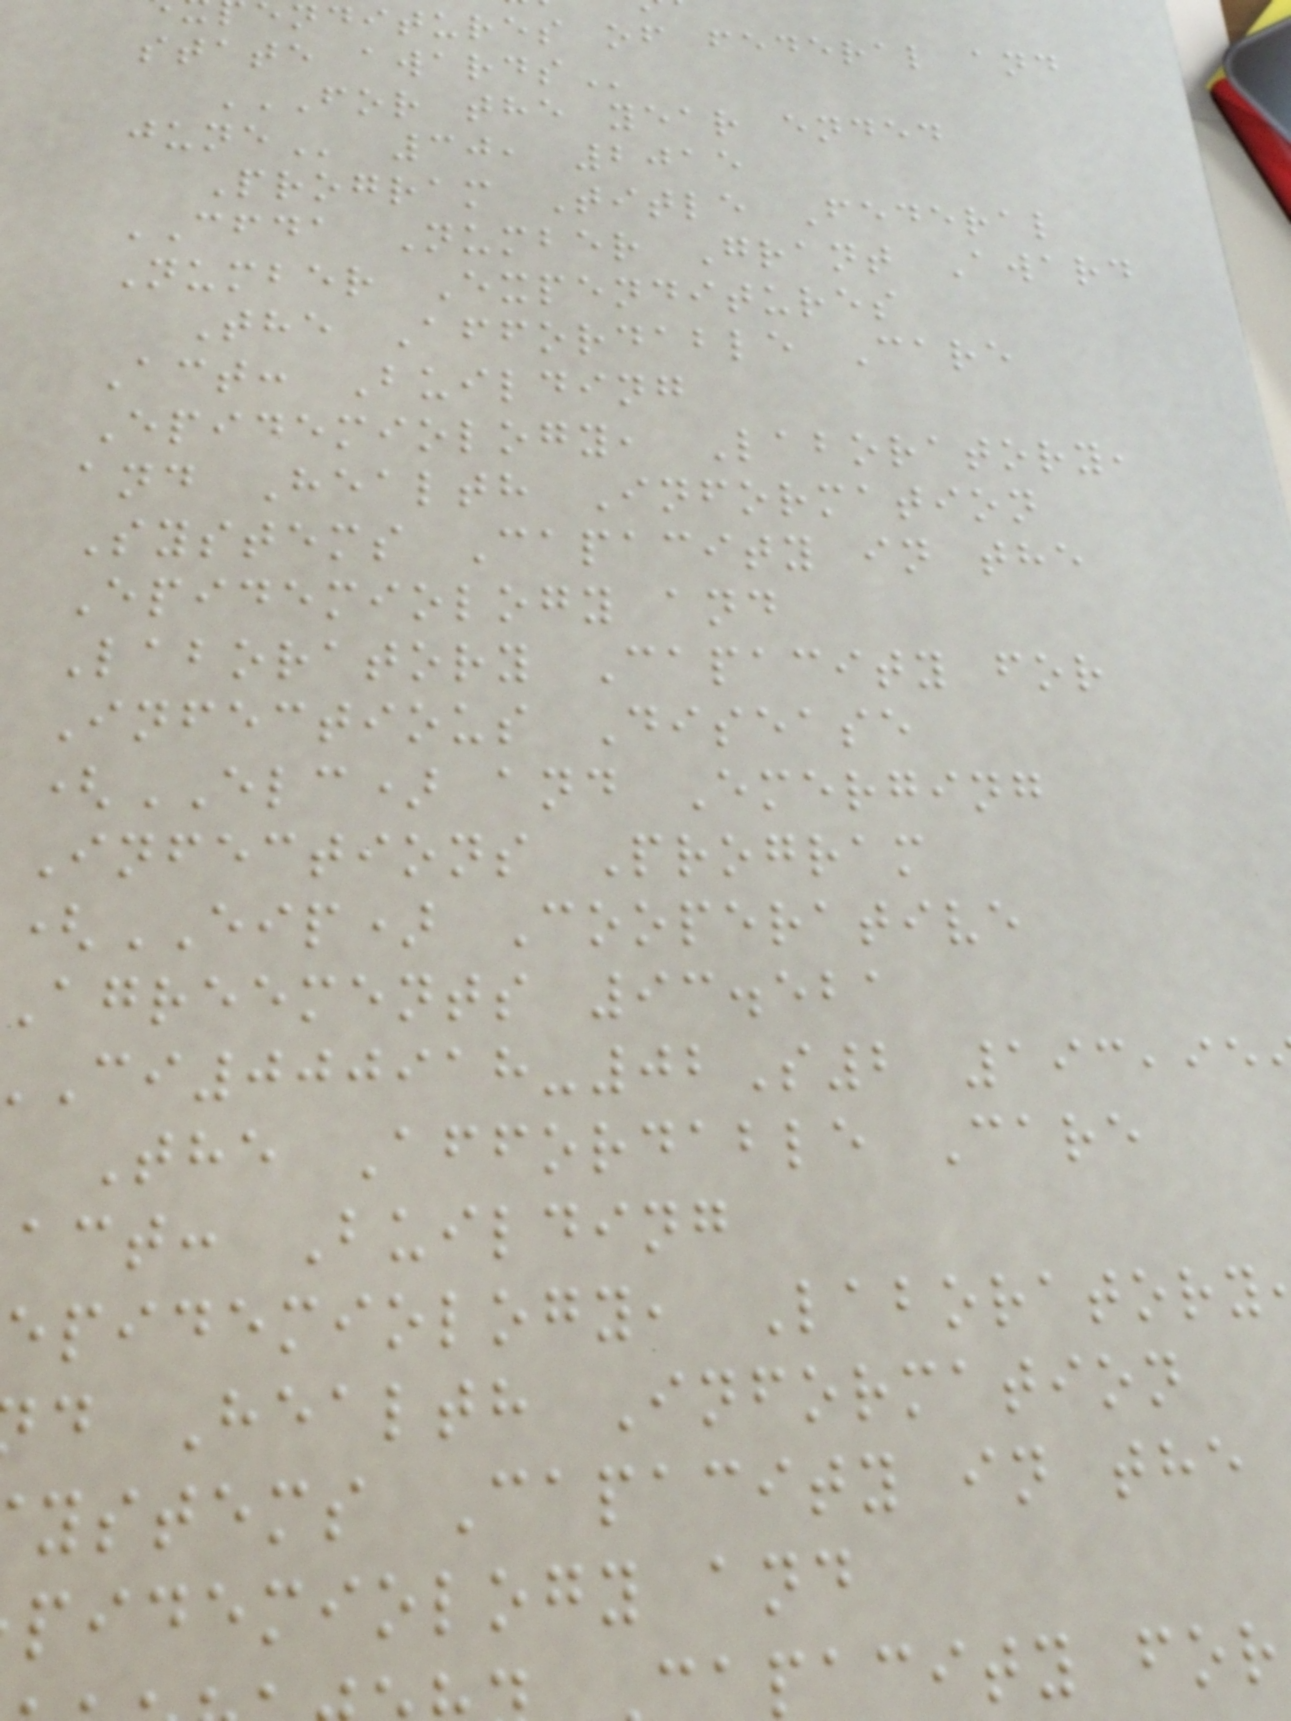nditures of federal and
state
FOR THE YEAR ENDED
30, 2015
Program Title Federal
CFDA Number Grant Award
Number Expenditures
The Affordable Care
Act: Building
Epidemiology, Laboratory,
and Health Information
Systems Capacity in the
Epidemiology and
Laboratory Capacity for
Infectious Disease
(ELC) and Emerging
Infections Program
(EIP) Cooperative
agreements 93.521
000918-02S2 193,95
The Affordable Care
act: Building
epidemiology, Laboratory
d Health Information
ystems Capacity in the
pidemiology and
pacity for
